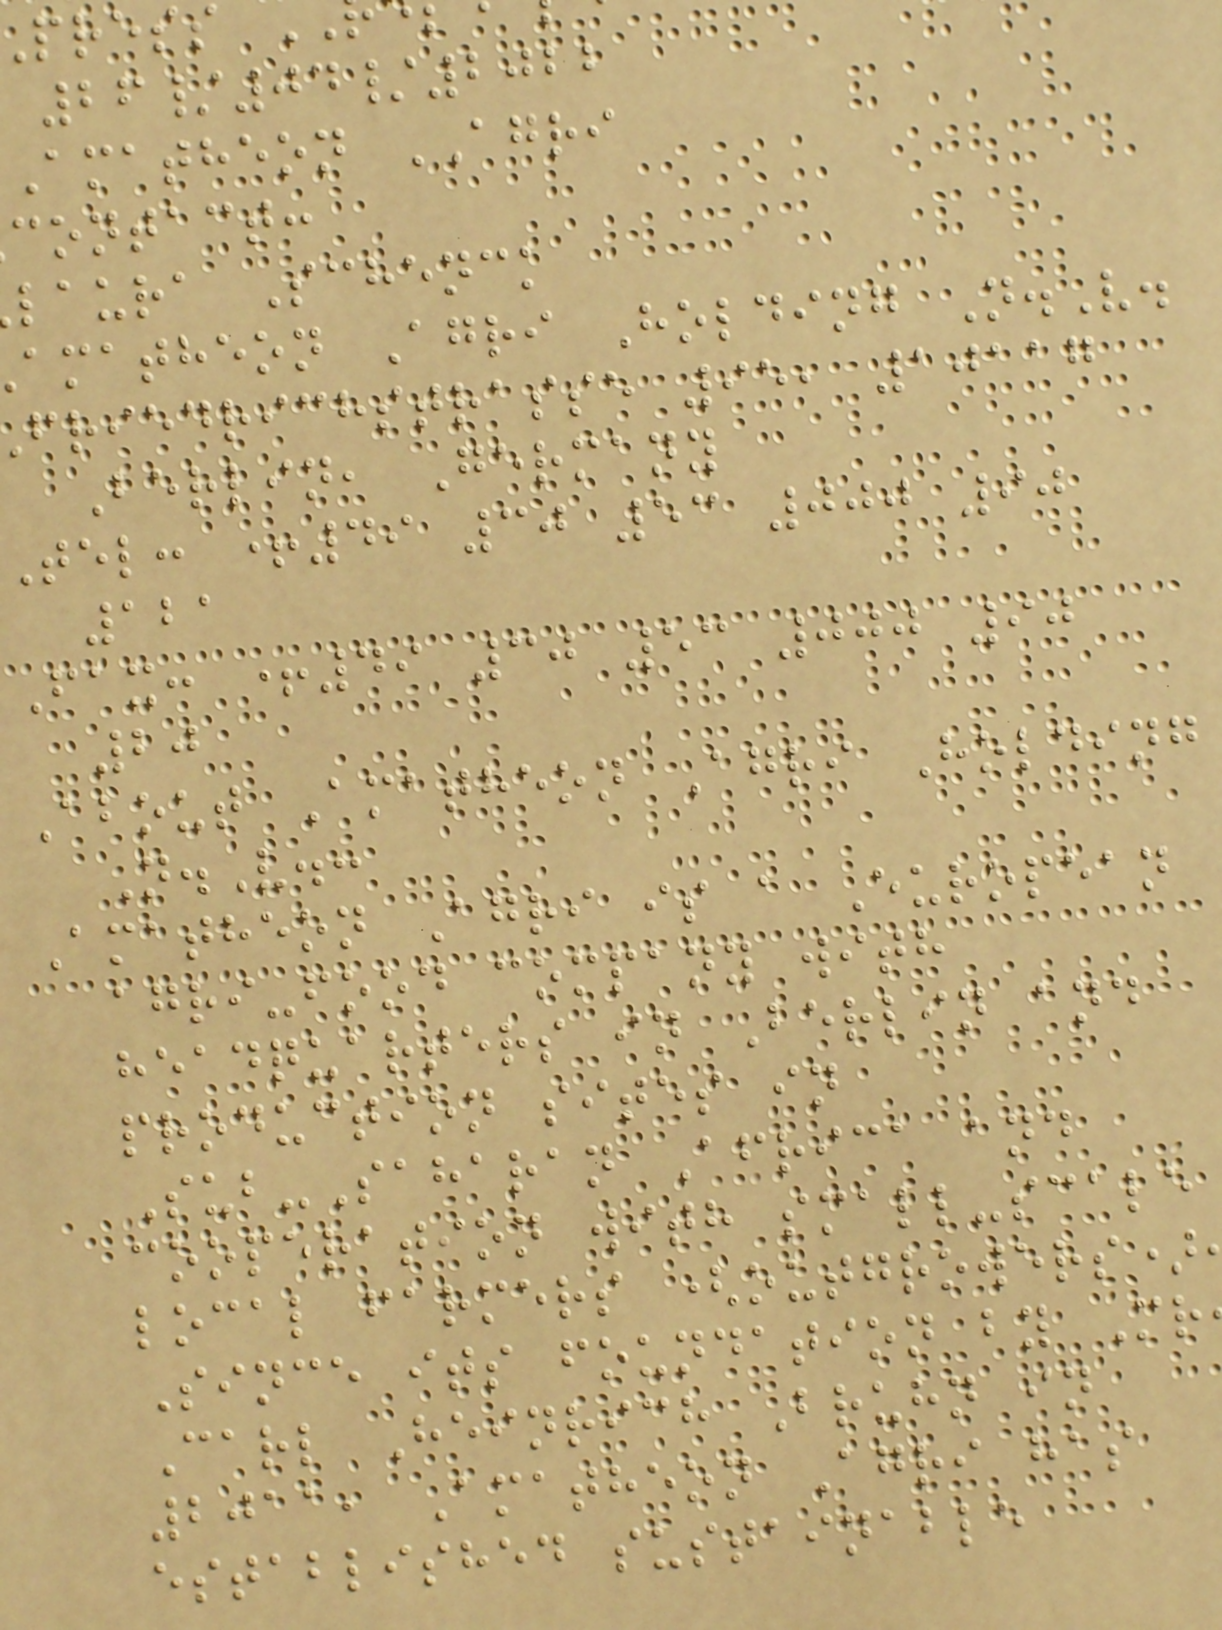press
26/04/2022
amatheon AGRI
contact:
laura Schenck
amatheon Agri Holding N.V.
friedrichstrasse 95, 10117
Berlin, Germany
Tel: +49 30 53 000 90
121
Fax: +49 30 53 000 90
20
About Amatheon Agri Holding
N.V.:
Amatheon Agri is a European
agri-food company with
headquarters in Berlin and
production sites in
Sub-Saharan Africa and
cooperation with small-scale
local farmers (outgrowers)
Since its foundation by Mr
Carl Heinrich Bruhn in
2011, Amatheon Agri has
established sustainable
